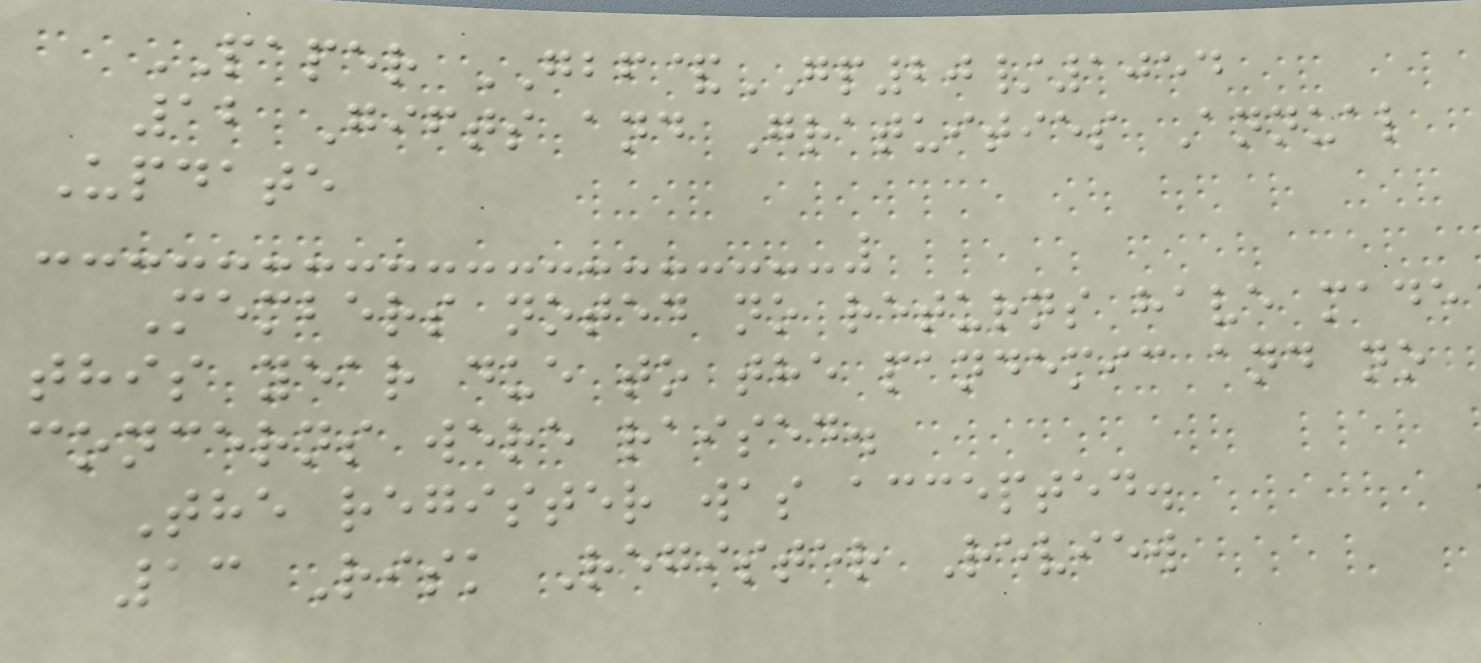PAPER GBF&GP20/1054
12 Gifts and Gratuities Annual
Update
Members noted no returns have made
this year due to the pandemic and no
concerns were raised.
The register was accepted.
13 Risk Register Review
